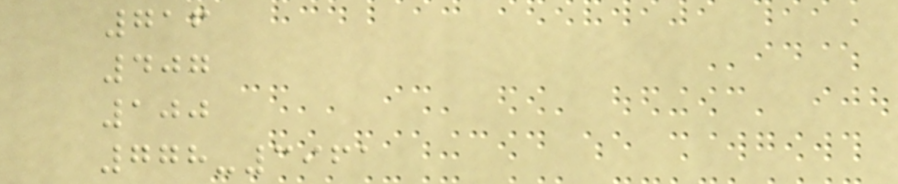716
407
100
778-3961
